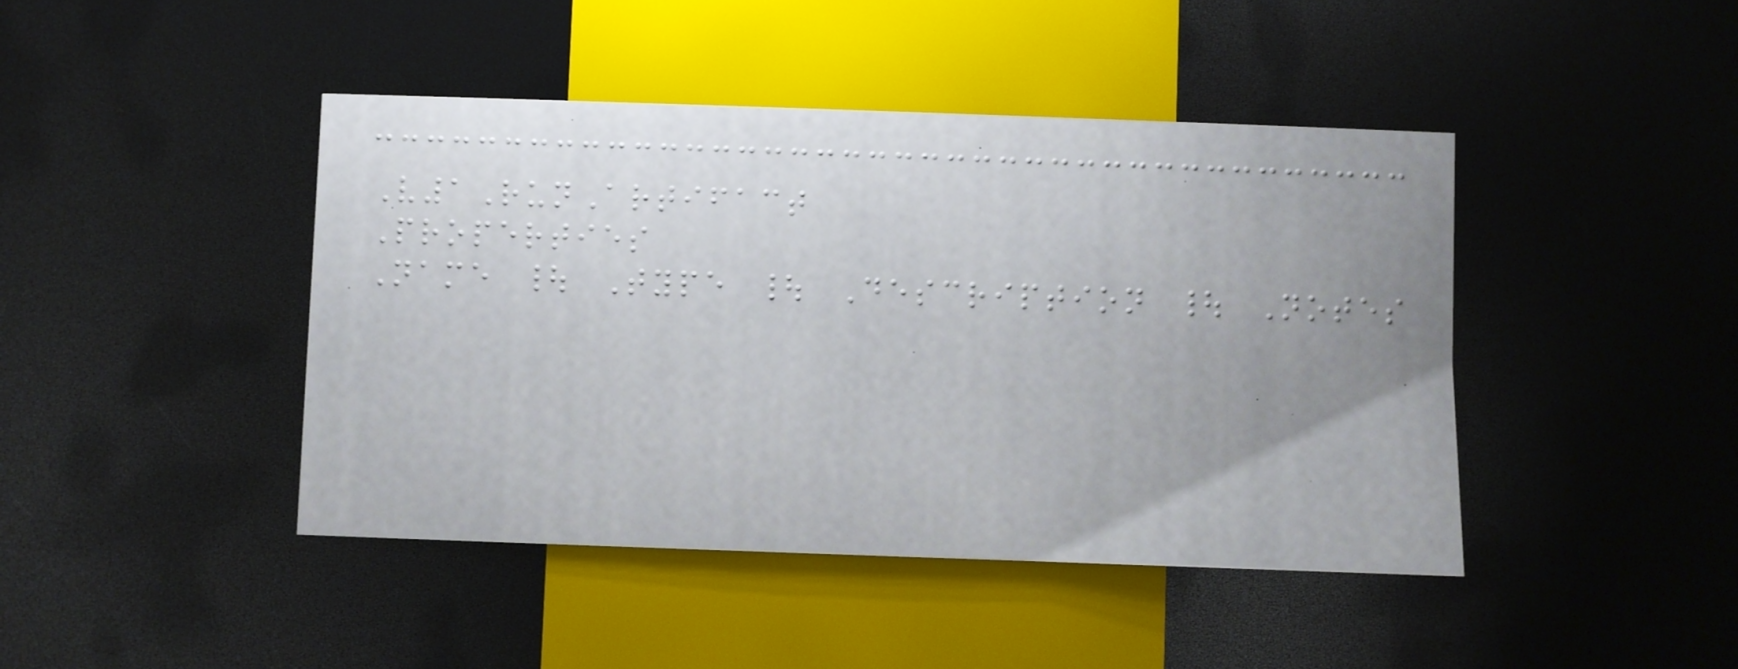V1RunArtifact
Properties
Name | Type | Description | Notes
